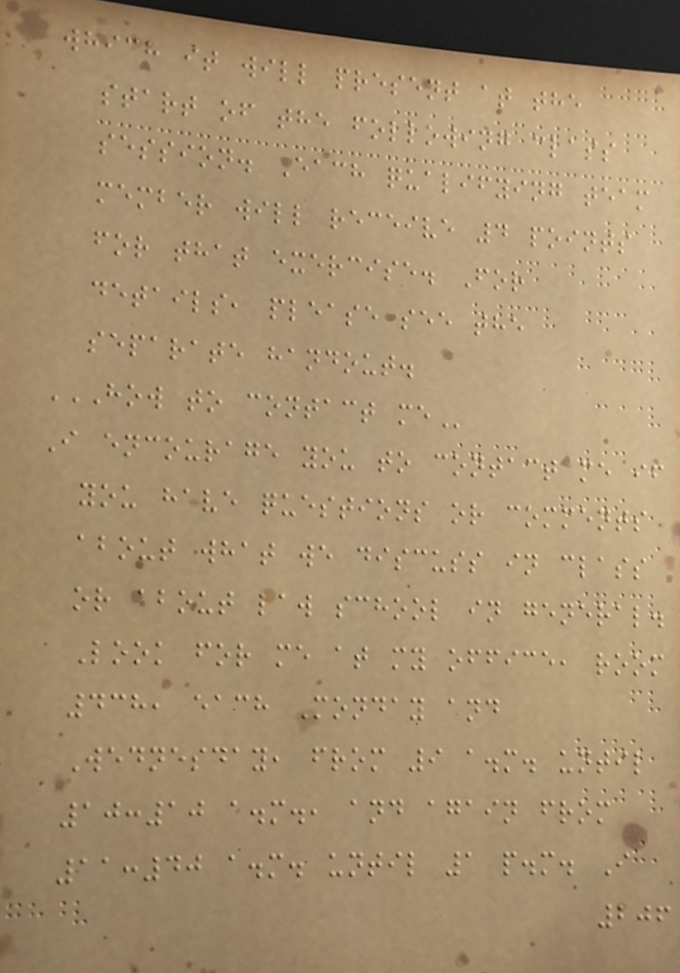which it will present at the
start of the following class
session. Each qualifying team
member will receive 4 points
for that exercise. For
details, please see the
separate handout.
HOW TO CONTACT ME
I encourage you to contact me if
you have questions or comments
about what we discuss in class
or about law school in general.
Look for me at my office, room
438, each Monday and
Wednesday, from 9 a.m. until
10:10 a.m., and again from
11:40 a.m. until 1 p.m. I
206
